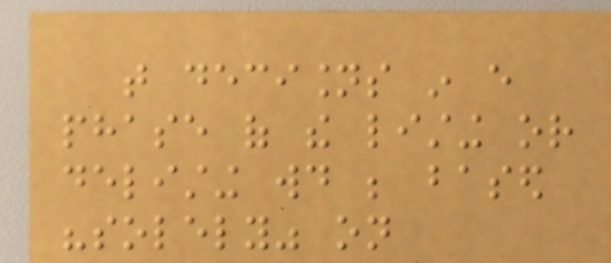that decisions in every
phase of the listing or
delisting would be based
"solely" on
